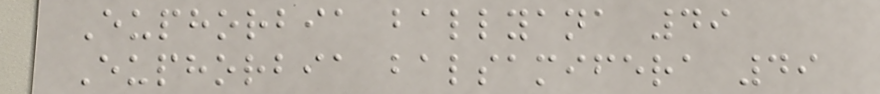Euphorbia ballyana 49
Euphorbia balsamifera 49
